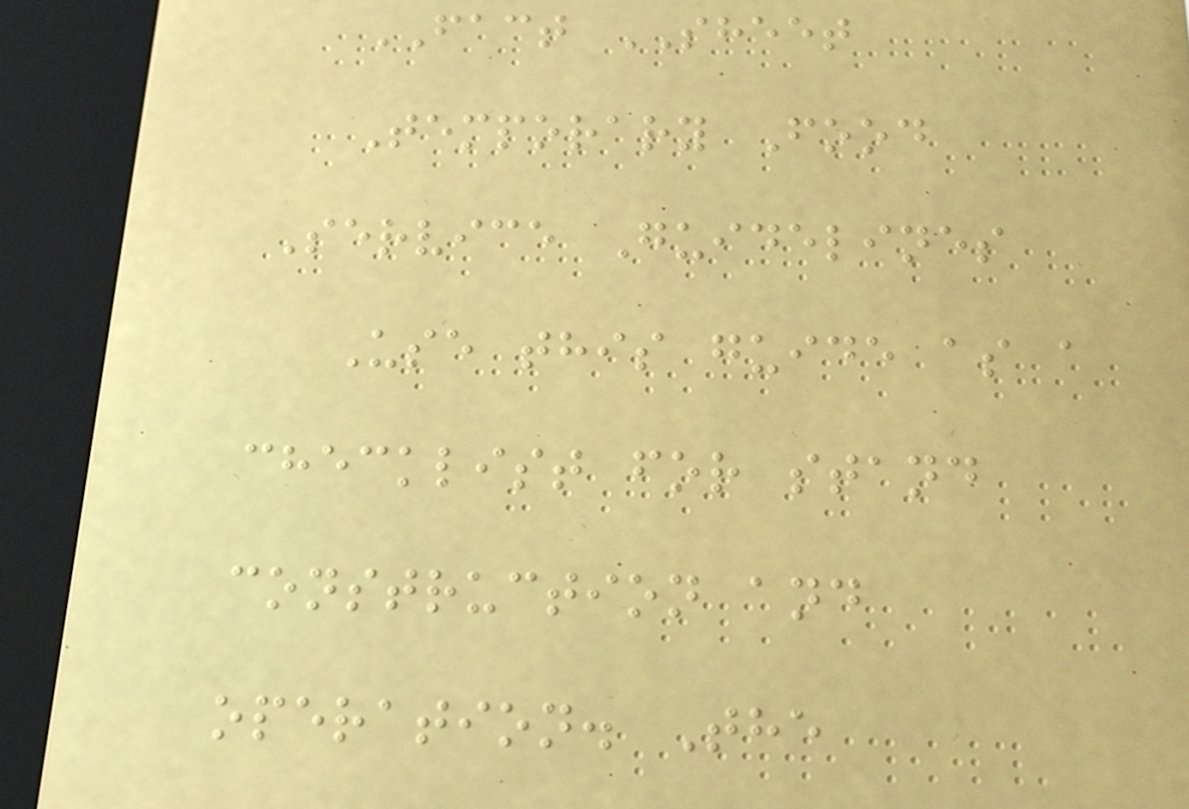FACT SHEET
Temporary Food
Service Guidelines
Use this guide as a
checklist for stand
construction and
operation. The
